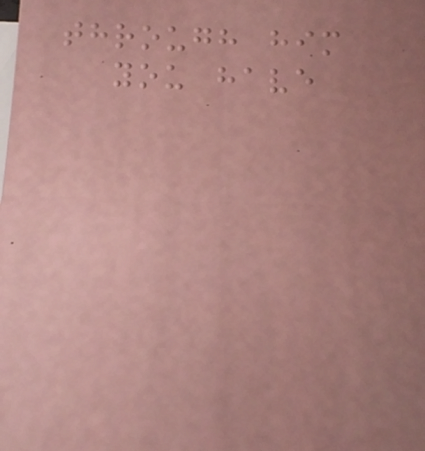through him
you have
